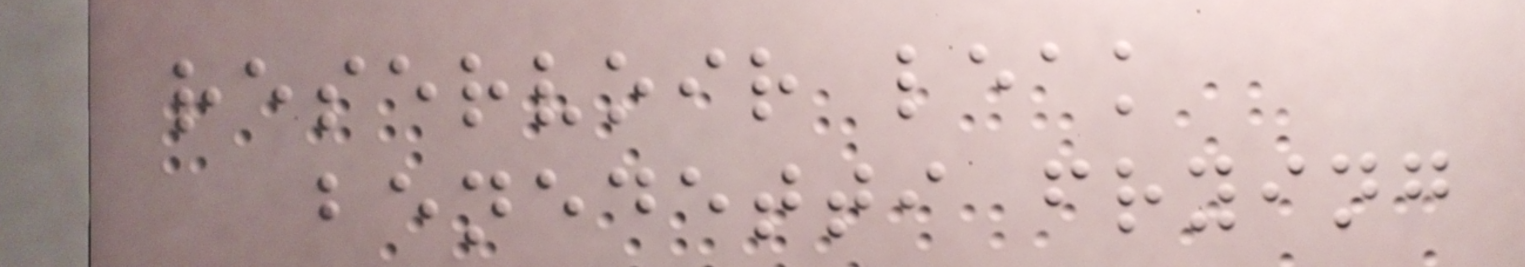reservoir leak
benedetti frying
